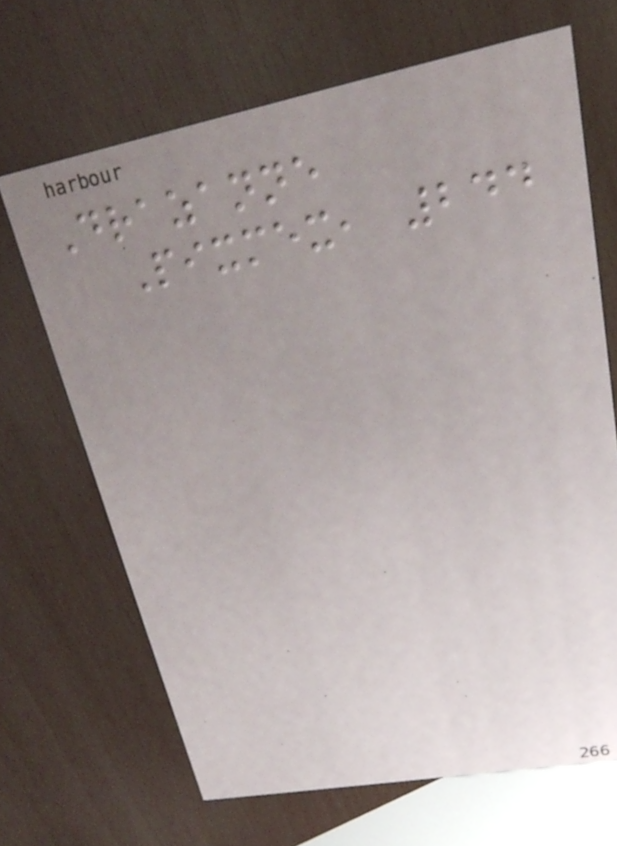Drazanne
Pixmex, 244
